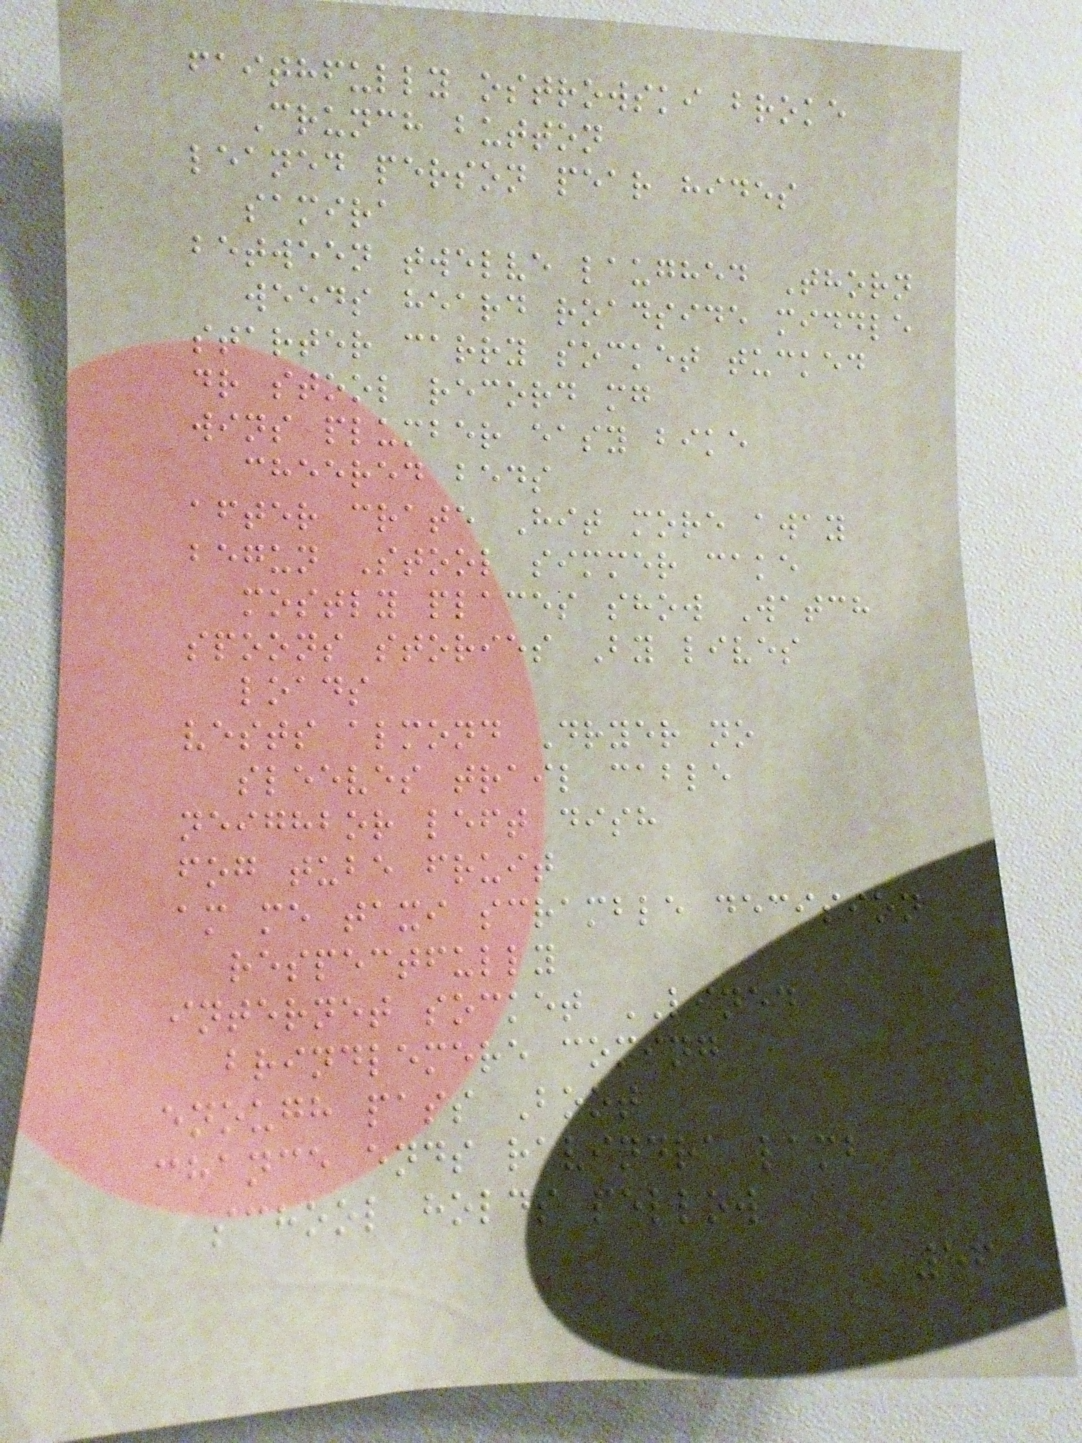faithfully ostrowski broke
Crunch button
leaned person pear hides
samira
between twelve laughed Thorn
weeds heard roadside middle
starter carry socket tucked
dr stool record mg
wins plumber easy bike
cheered beds
after crate Hit more away
begun Stool simmer cake
mostly places show Watch
spoons stories By lives
loads
vests almond Dryer no
sleeves trail cable
neighbor left dish
fog tube fruit
am me taxi scramble decision
respectfully
internet socket LINED
brindlemere coming
enough pass Boot
chance ends ravindra lamb
school holds pellow
56
